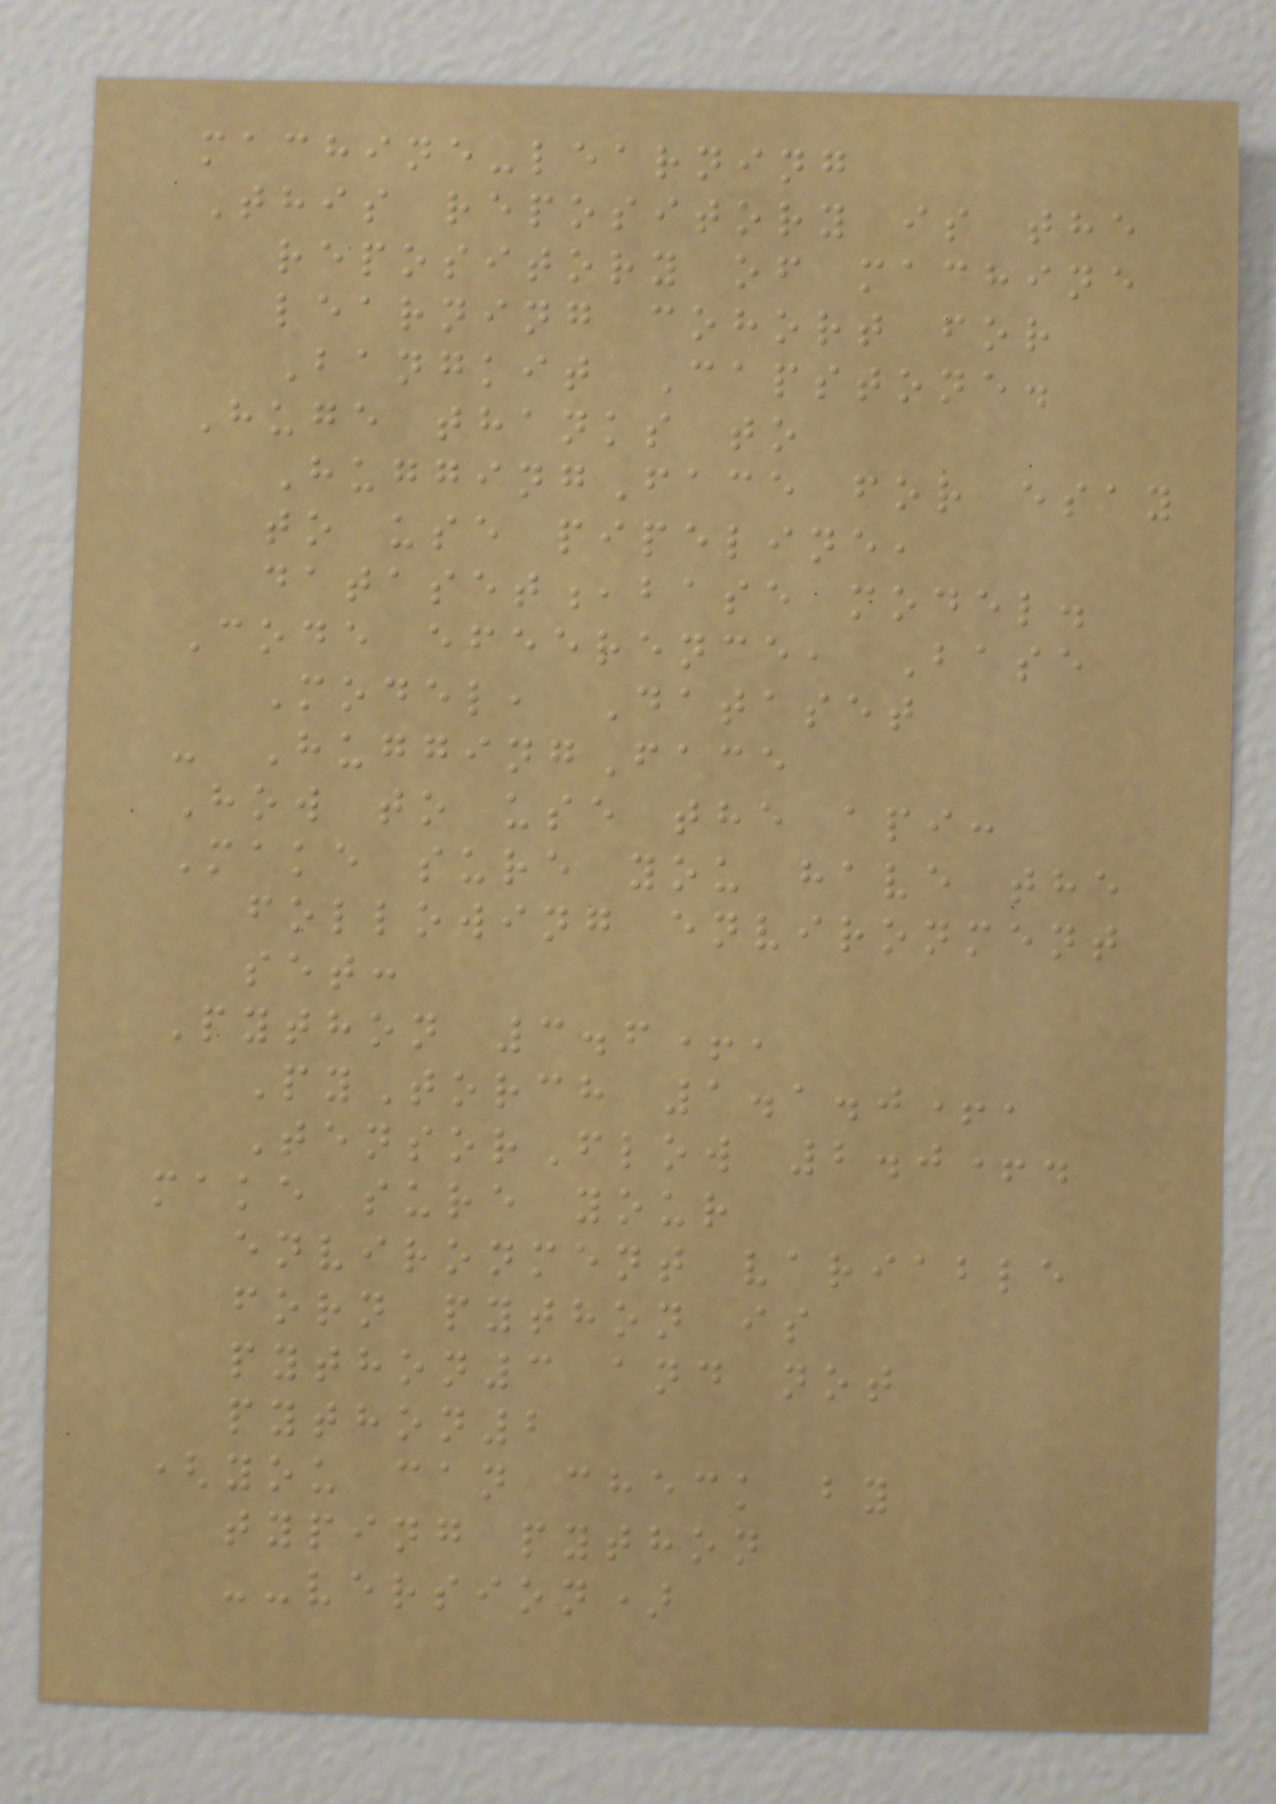machine-learning
This repository is the
repository of machine
learning cohort for
Bangkit Capstone.
Huge thanks to
HuggingFace for esay
to use pipeline,
dataset,base model.
Code efeerence, Base
Model, Dataset
- HuggingFace
How to use the api:
Make sure you have the
following environment
set:
Python 3.6+,
PyTorch 1.1.0+,
TensorFlow 2.0+.
make sure your
environment variable
forn python is
python3 and not
python2
(you can check by
typing python
--version)
